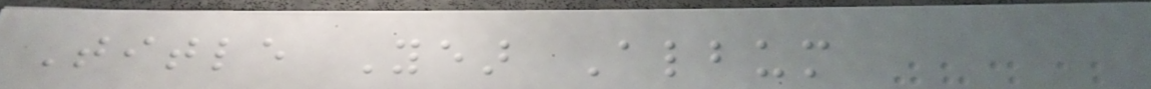Title Year Album
